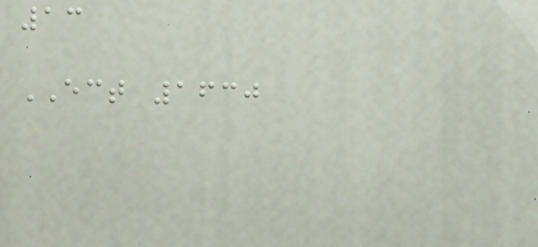13
ECT 1630
